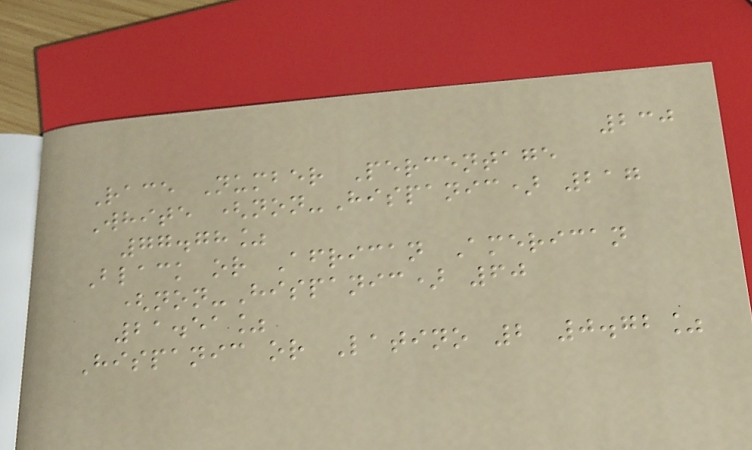230
Race Number Percentage
White (non-Hispanic) 217
77.78%
Black or African American
(non-Hispanic) 60
21.51%
Hispanic or Latino 2 0.72%
